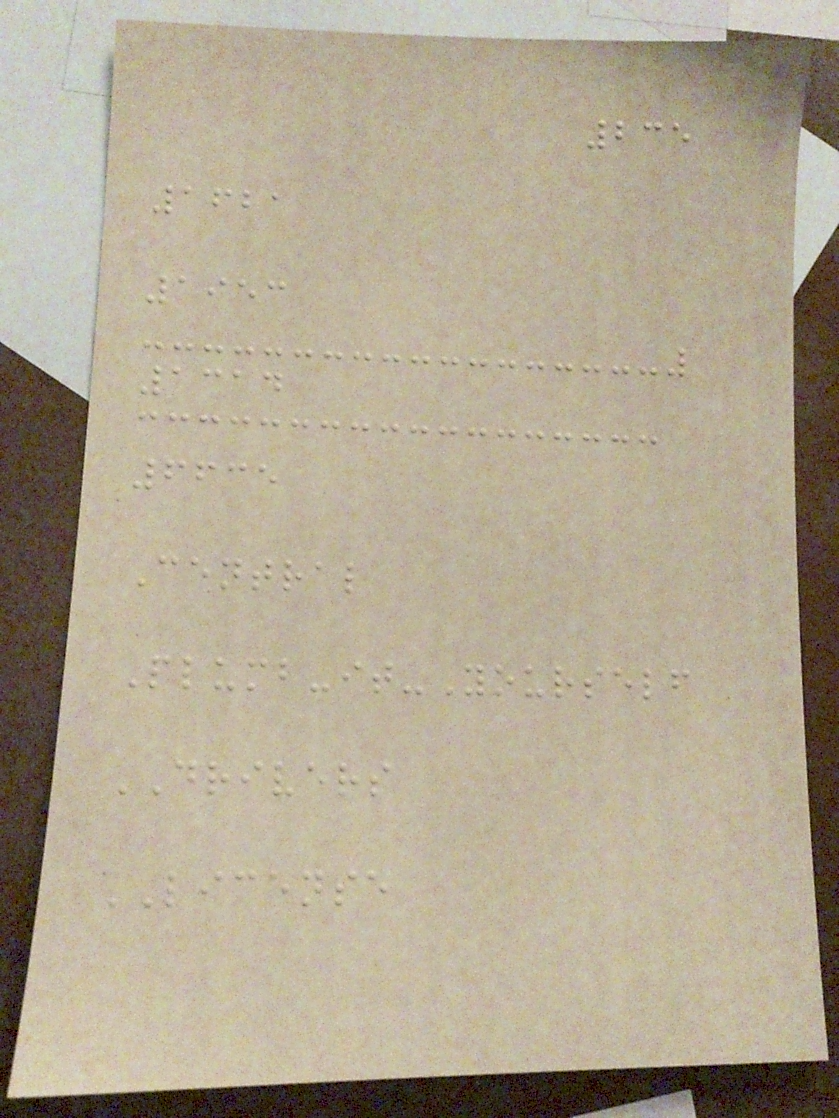235
1621
1953
1314
6635
Central
Plumb-it-Yourself
DRIVERS
LICENSE
